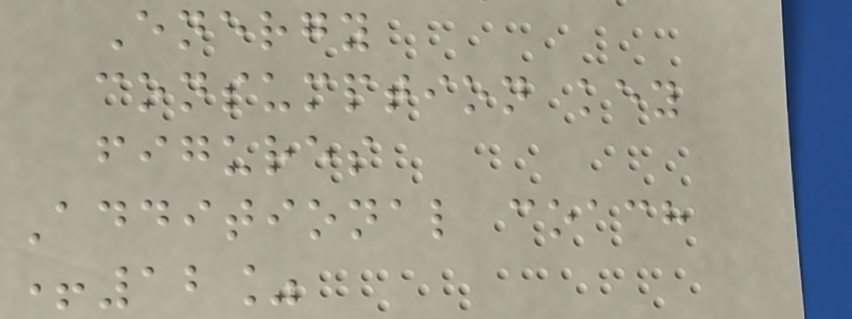Energy
consumption key
figures
Additional coach
+12%
